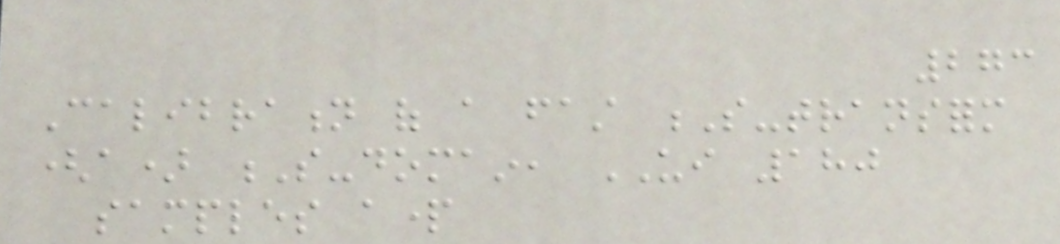273
Calibration of a fast S-transform
(a) S-domain, UI 180
samples apart
